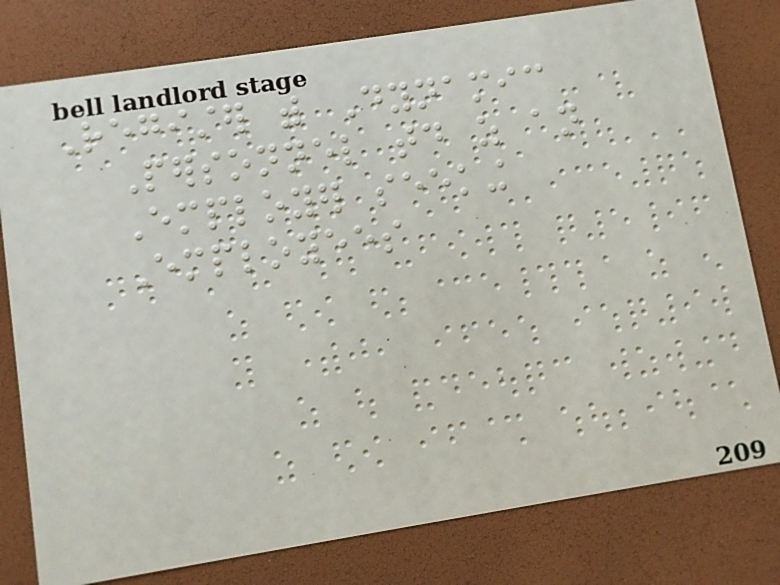Register with Dynamic
Personnel today as an
Employer seeking
Employees
